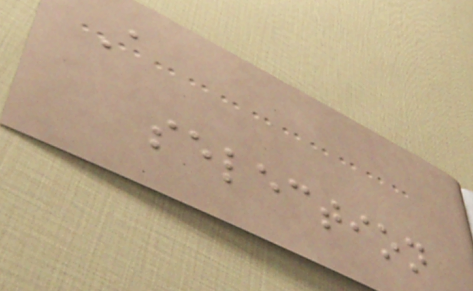A
selection
